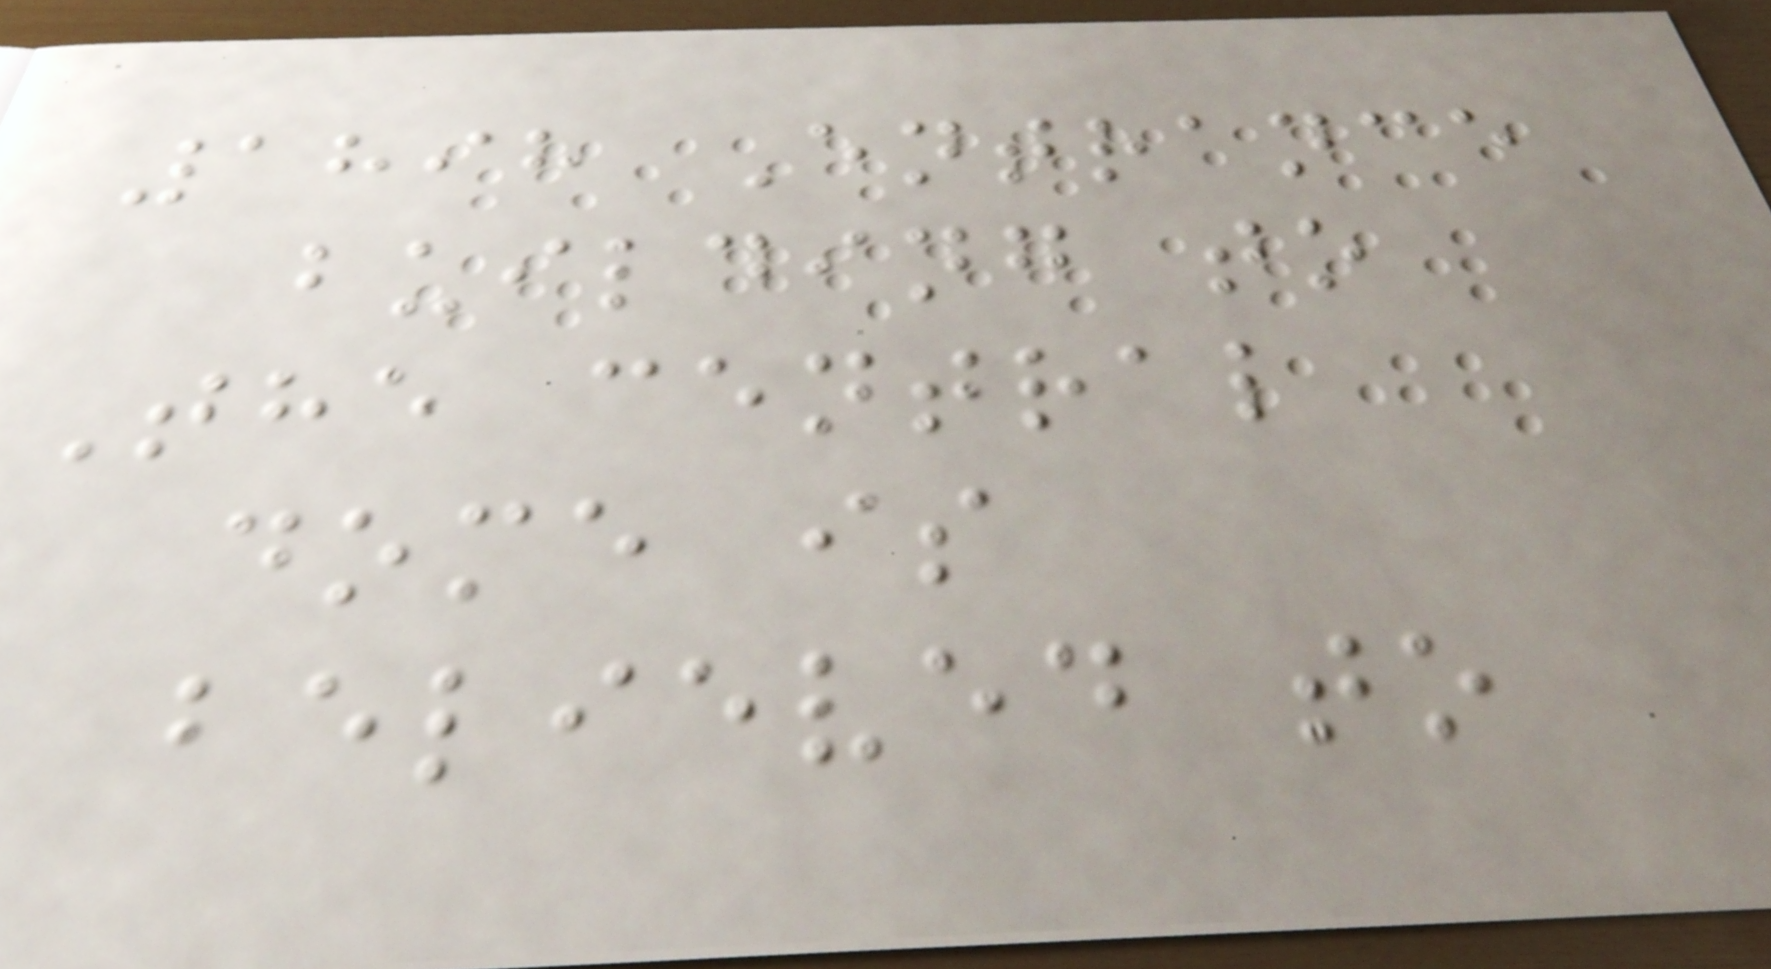1898 Entrance
building to
The central
dome is
believed to
